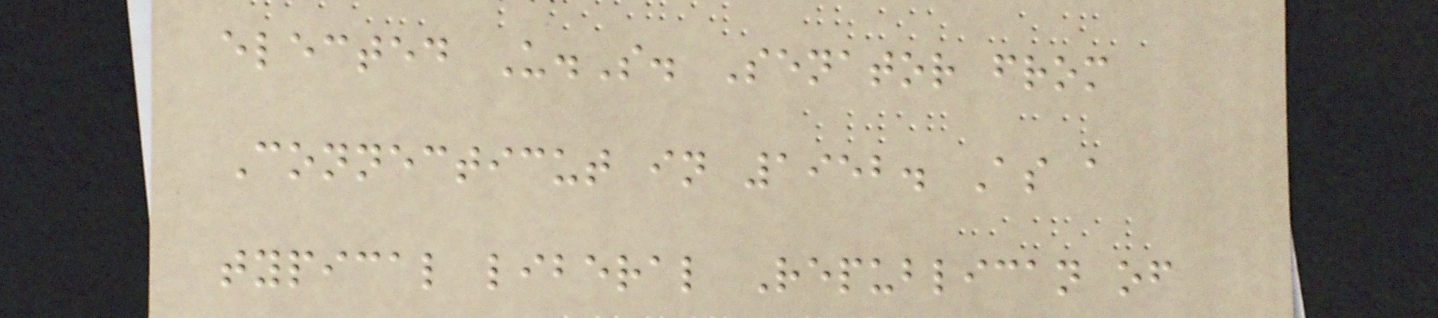elected U.S. Senator from
Connecticut in 1952. As a
typical liberal Republican of
